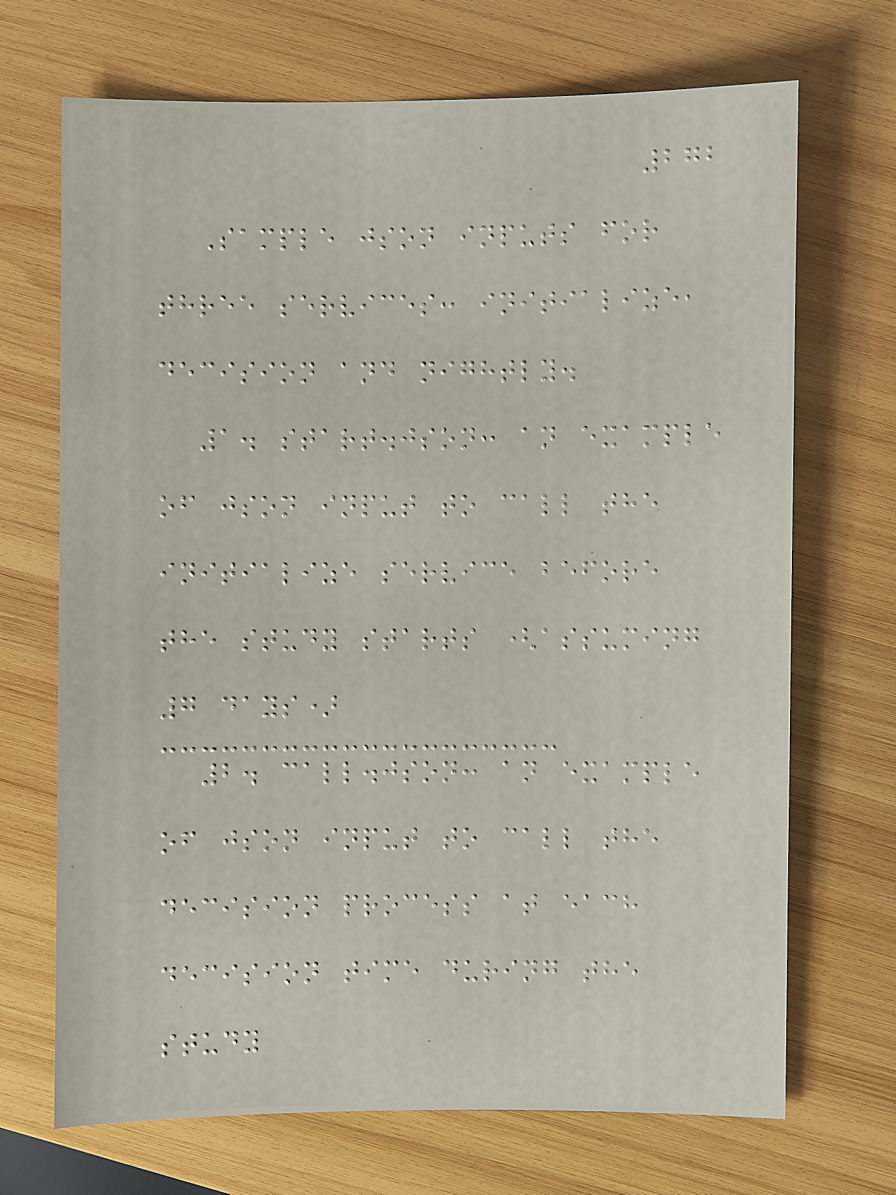272
Sample json inputs for
three services: initialize,
decision and nightly.
1. start.json: an example
of json input to call the
initialize service before
the study starts (assuming
7 days)
2. call.json: an example
of json input to call the
decision process at each
decision time during the
study
